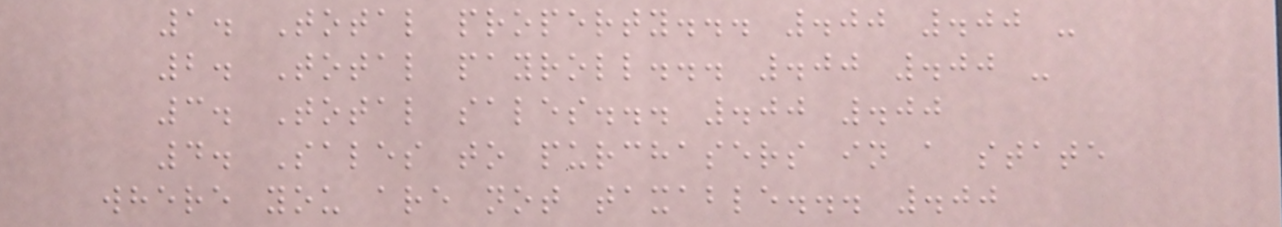1. Total property... .00 .00 -
2. Total payroll... .00 .00 -
3. Total sales... .00 .00
4. Sales to purchasers in a state
where you are not taxable... .00
